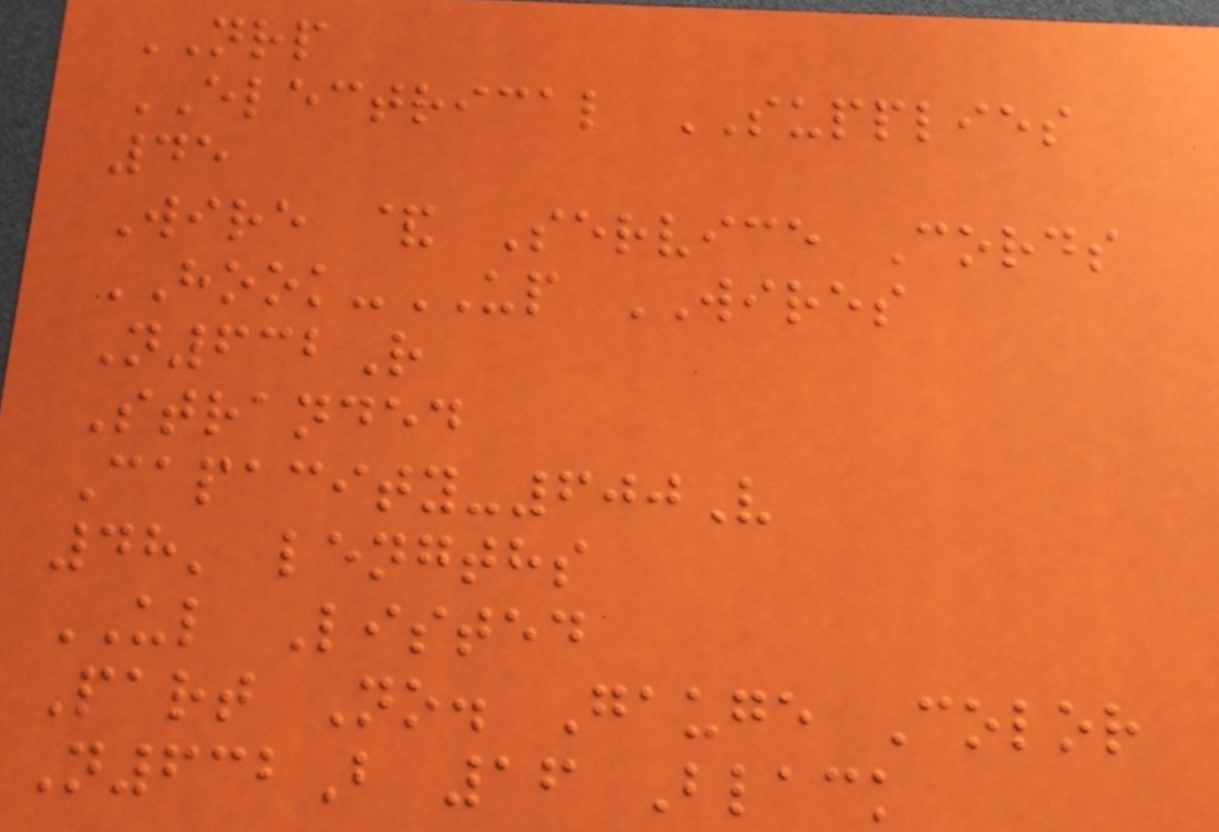NRP
ELECTRICAL SUPPLIES
45
Wire & Service Cords
HOOK-UP WIRES
N632R
Stranded
Capacity-600V
48' lengths
UL Listed
Part No. Gauge Color
N632B 16 Black
